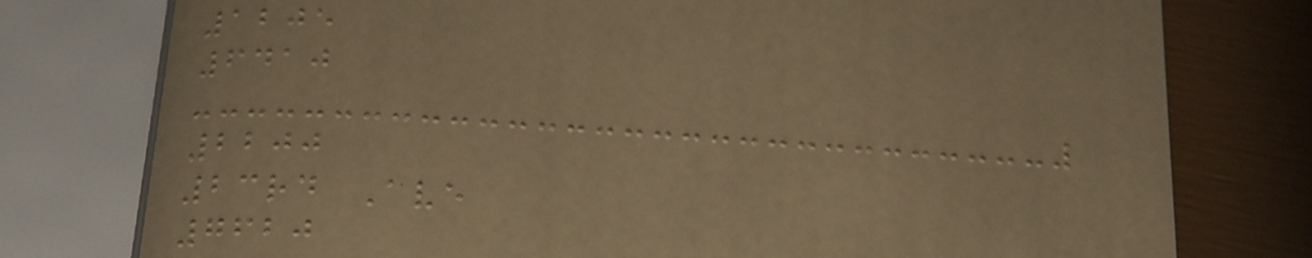1205
6410
2200
23rd Ave
7620
